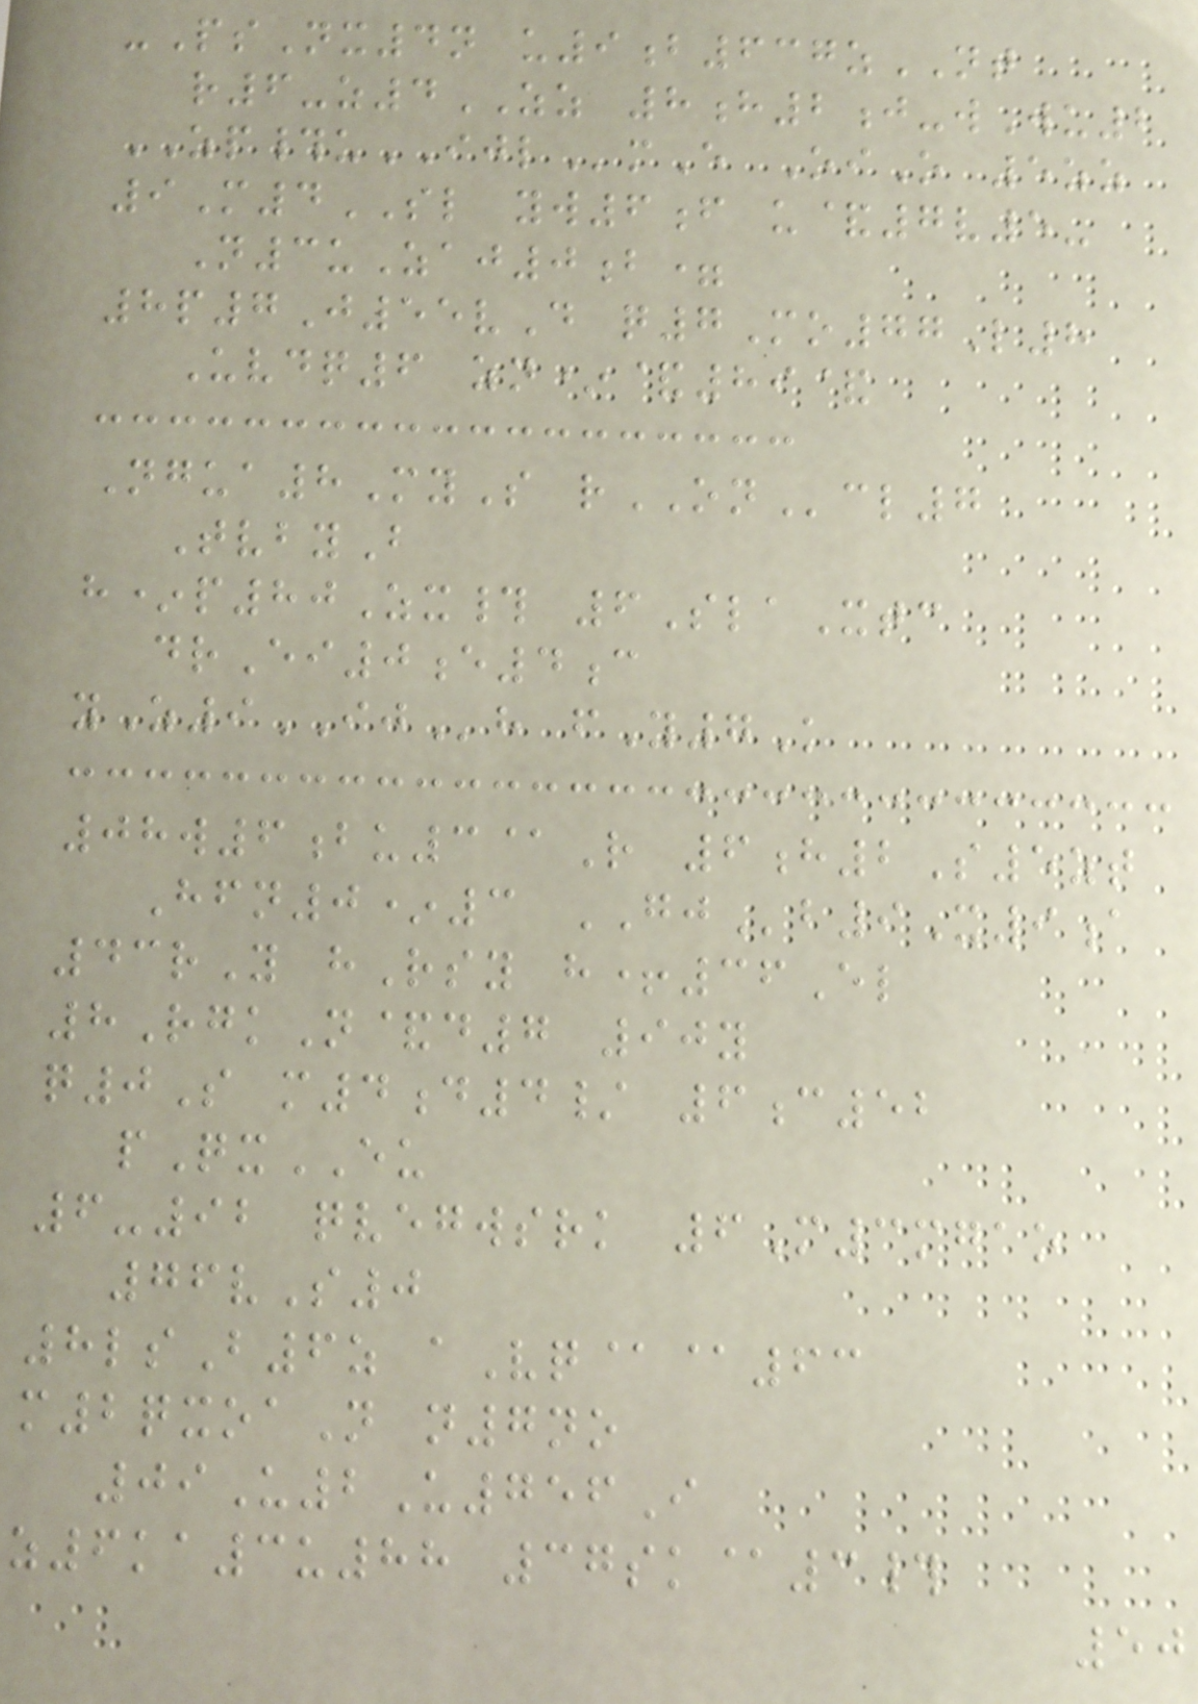-PsNx4n u9b637zNT
r6-z4ZZ 8h2j-wWu2
ZP#uIJLmE OiO 5zz
9M4SL yw6f u&7v5-
N3uZaj0b=
8p7J55vD q7Mo77L8
Uvdq6 zn*&89&
Ngua8MyS rONcl7
TvbyB
h*p80Zx# 6SlaXtc
drEi0e4c
yZ9IJh fY7K
08w6bu3@R 6h2S5zt
Hfn0*3 GJb9X9a
43rY hRsy h+36El
8RgkN&d7 90y
q0S m4d4/ 6c52
pQxEU
6-92 qvegwsrk 6M3mgao
76vS0
8lsB6z aVq@@63
m2qxoaN n7no
09U2U756I
z6ka3u88 37sk@3#
50
